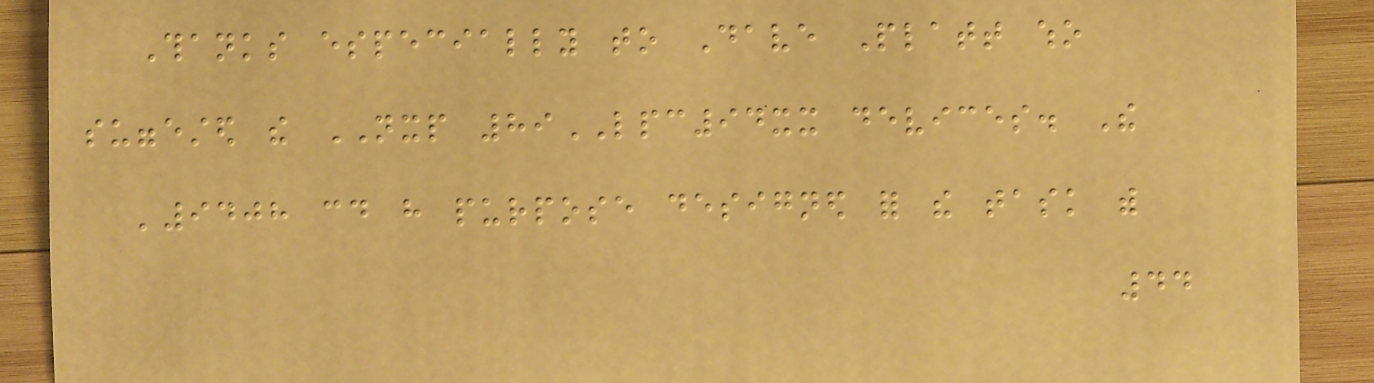Thanks especially to Dave Platt who
suggested the NXP 89LPC94xx devices. The
'9408 could have purpose designed for the task with
44
